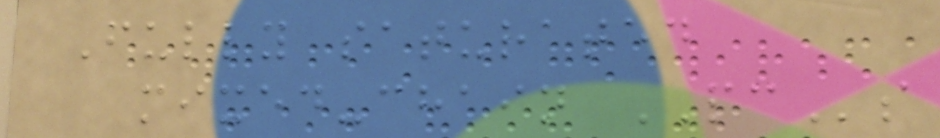Fully saturated
mixed-chain PCs
